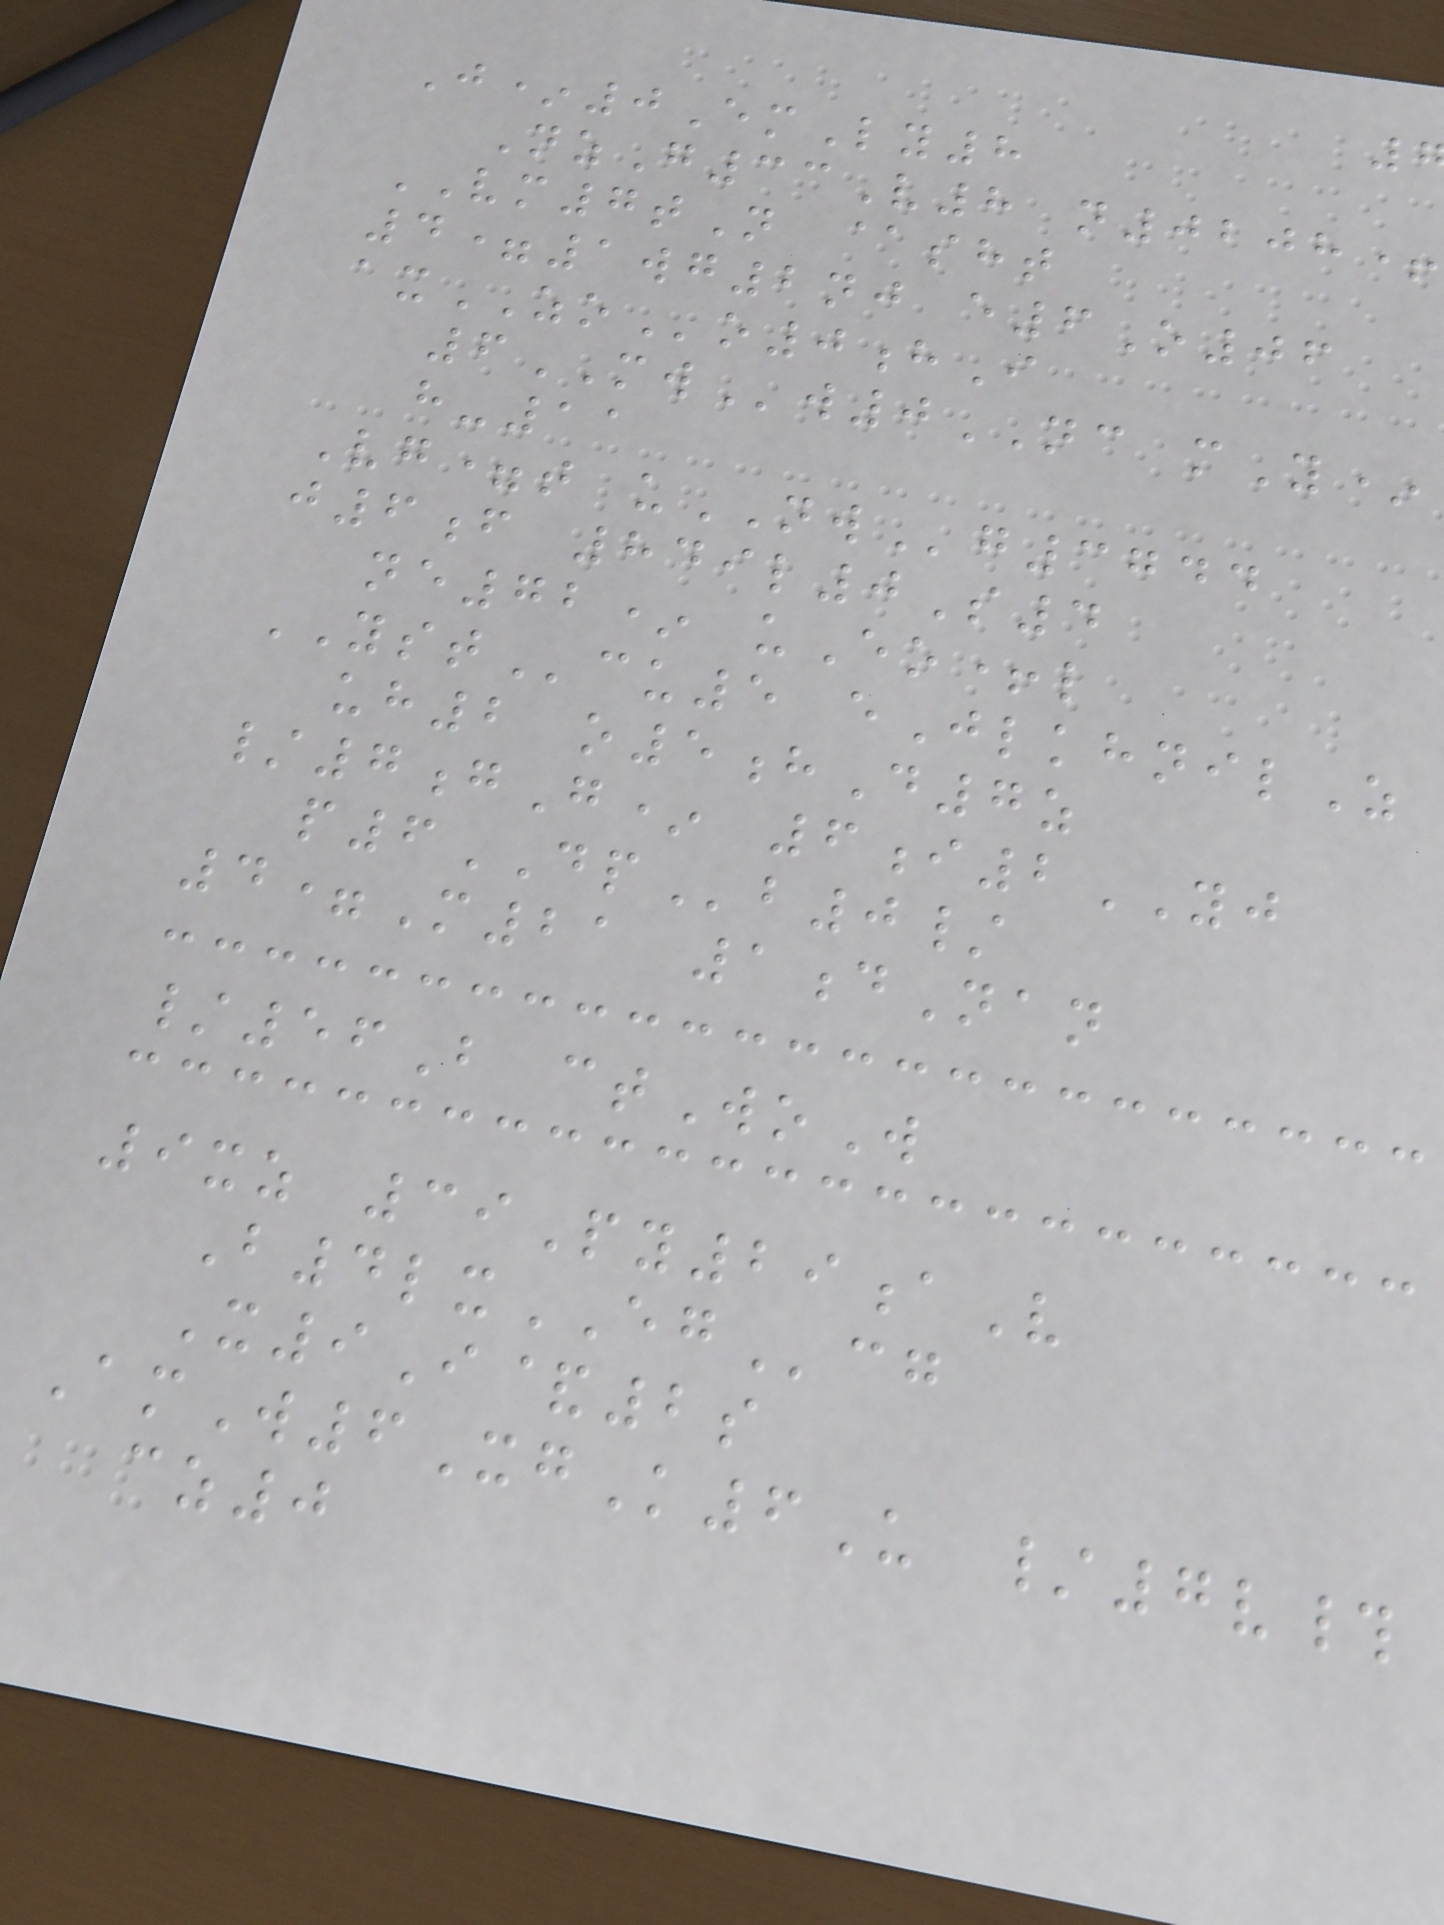J*0EmLy8
NzG33V8 n0208+
VM7tN @sht
4=1wg2nj e6O06
axZOo0hI
6MWw0NC mY*
h-11
Vg=t uNWg3744
j6f 849l0S4
ne72* uEo+l
YSTcu5 eJlkhnilZ
uh2 o5hD7z
/7gG* 6i2YJ
p6DPb0/
4=M21 1dNan
/56B ctWoW
9xz 39Py29aV
B4lxEGcg
X9I&2s
AmW6XgK6U /7v#
cz0
